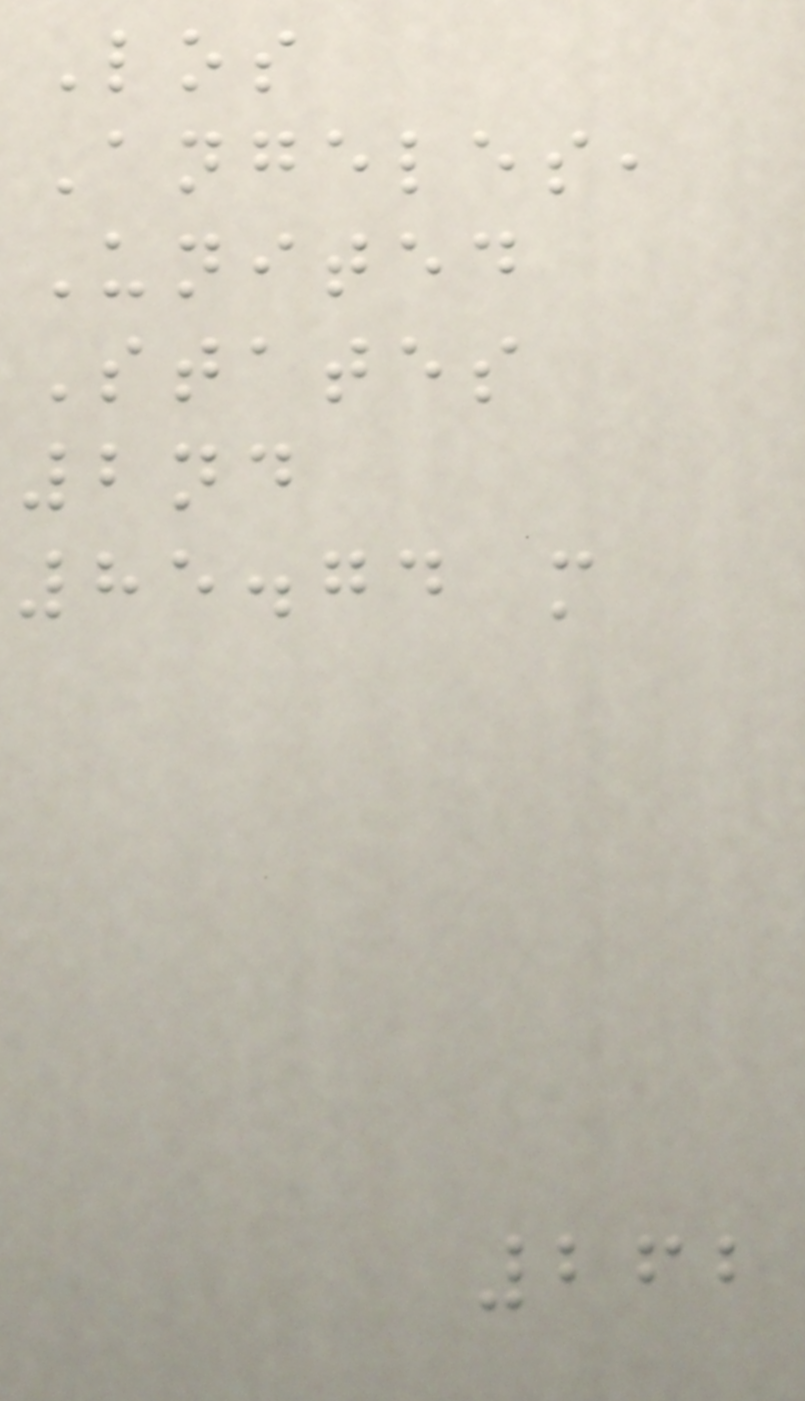Los
Angeles,
United
States
2nd
85.74 m
262
